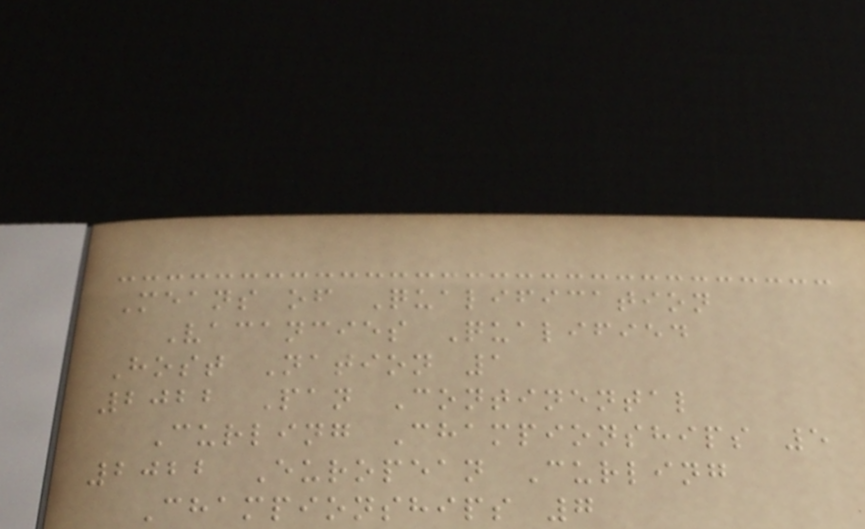Means of Qualification
Vacancies Qualified
Host Nation 1
2022 Pan Continental
Curling Championships 5
2022 European Curling
Championships 7
